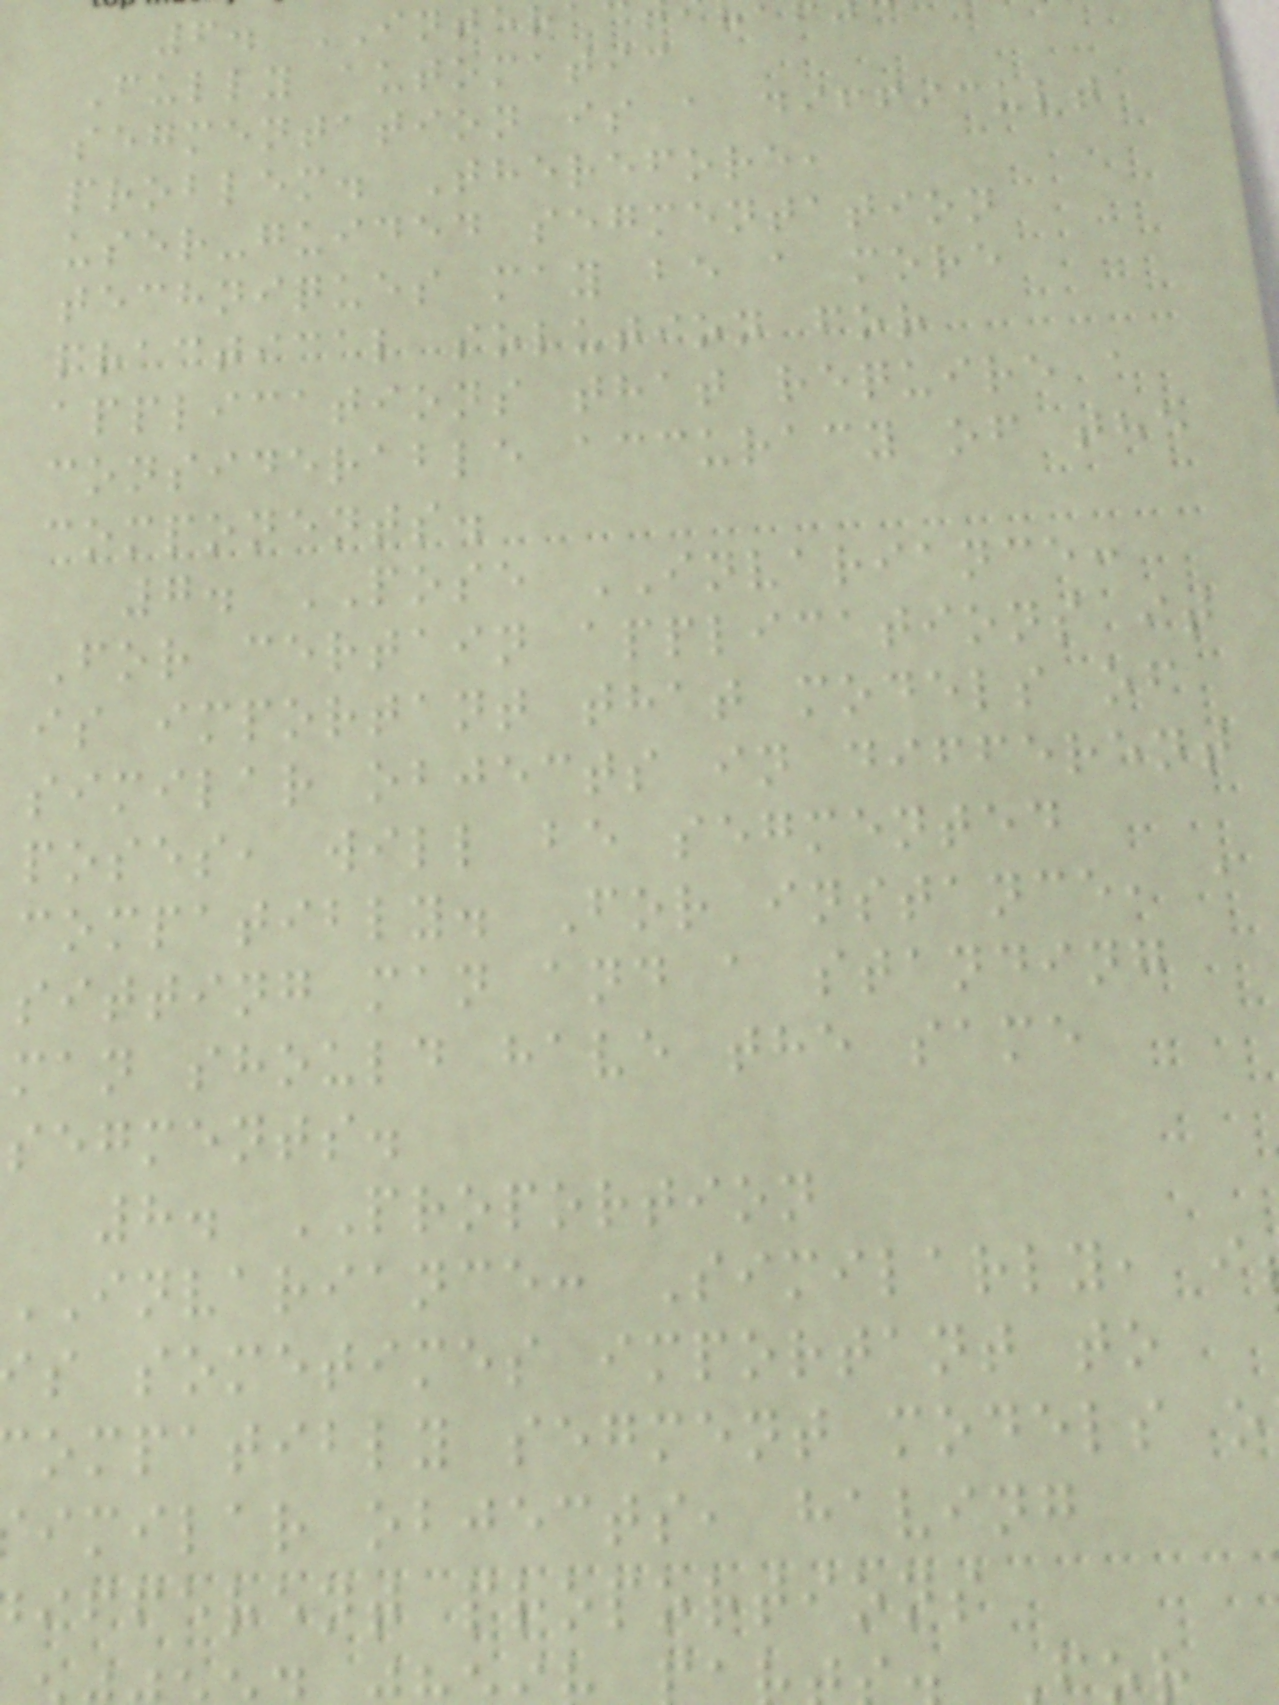6. INTER
Fully automatic
segmentation is a difficult
problem. Therefore,
user-guided segmentation
techniques may be a more
practical solution for
applications that require a
considerable accuracy of the
components.
7. POSE INVARIANCE:
For certain applications it
is important that models of
similar objects in different
poses, will be segmented
compatibly. For instance, a
sitting man and a standing
man should have the same
segments.
8. PROPORTION
INVARIANCE: Similarly, i
s sometimes important to
ompatibly segment models o
imilar objects, having
ifferent proportions
